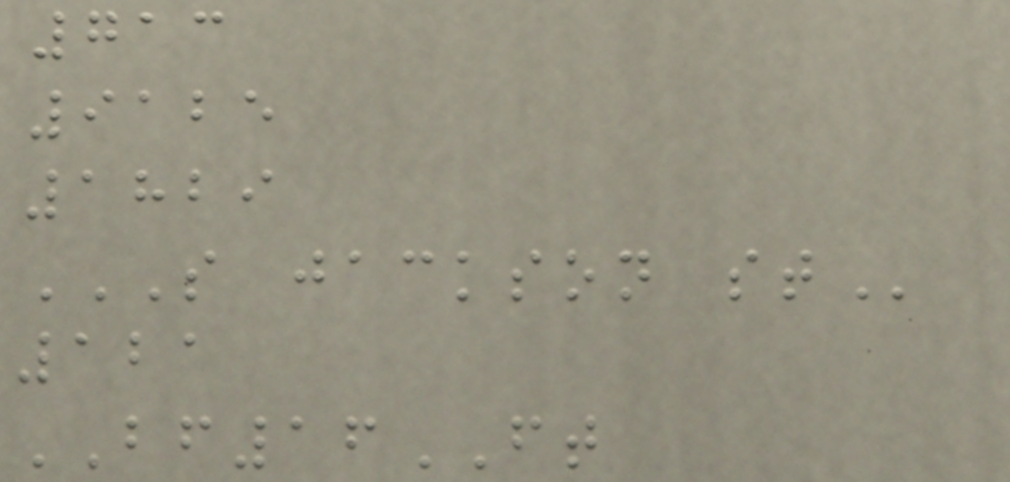713
9125
1829
S JACKSON ST
121
BF16FT
